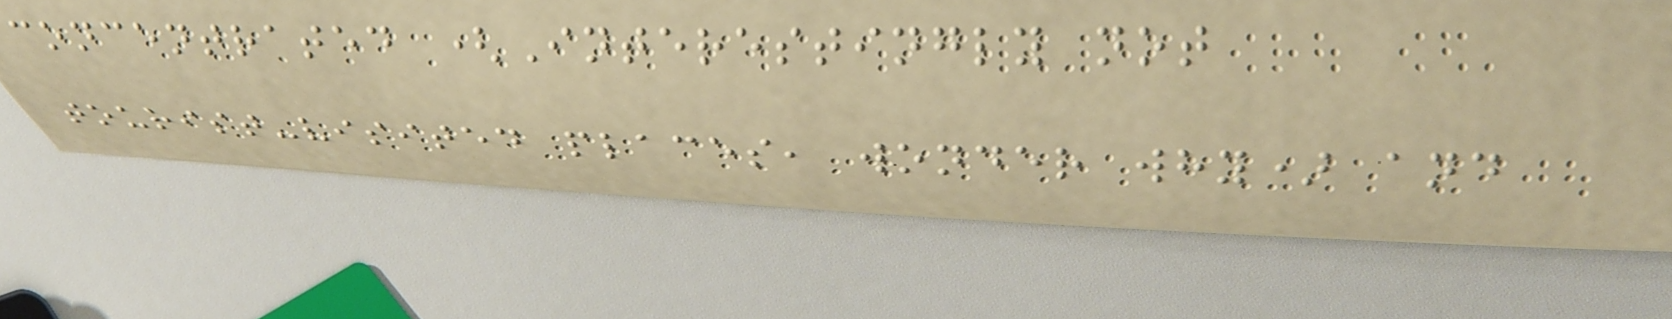concentrated (Interestingly not
tourist-visited places, wonder why) and
